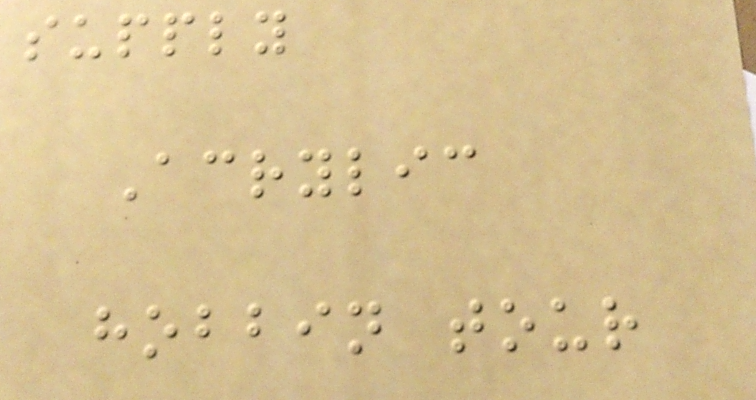supply
Acrylic
hobbin tour
